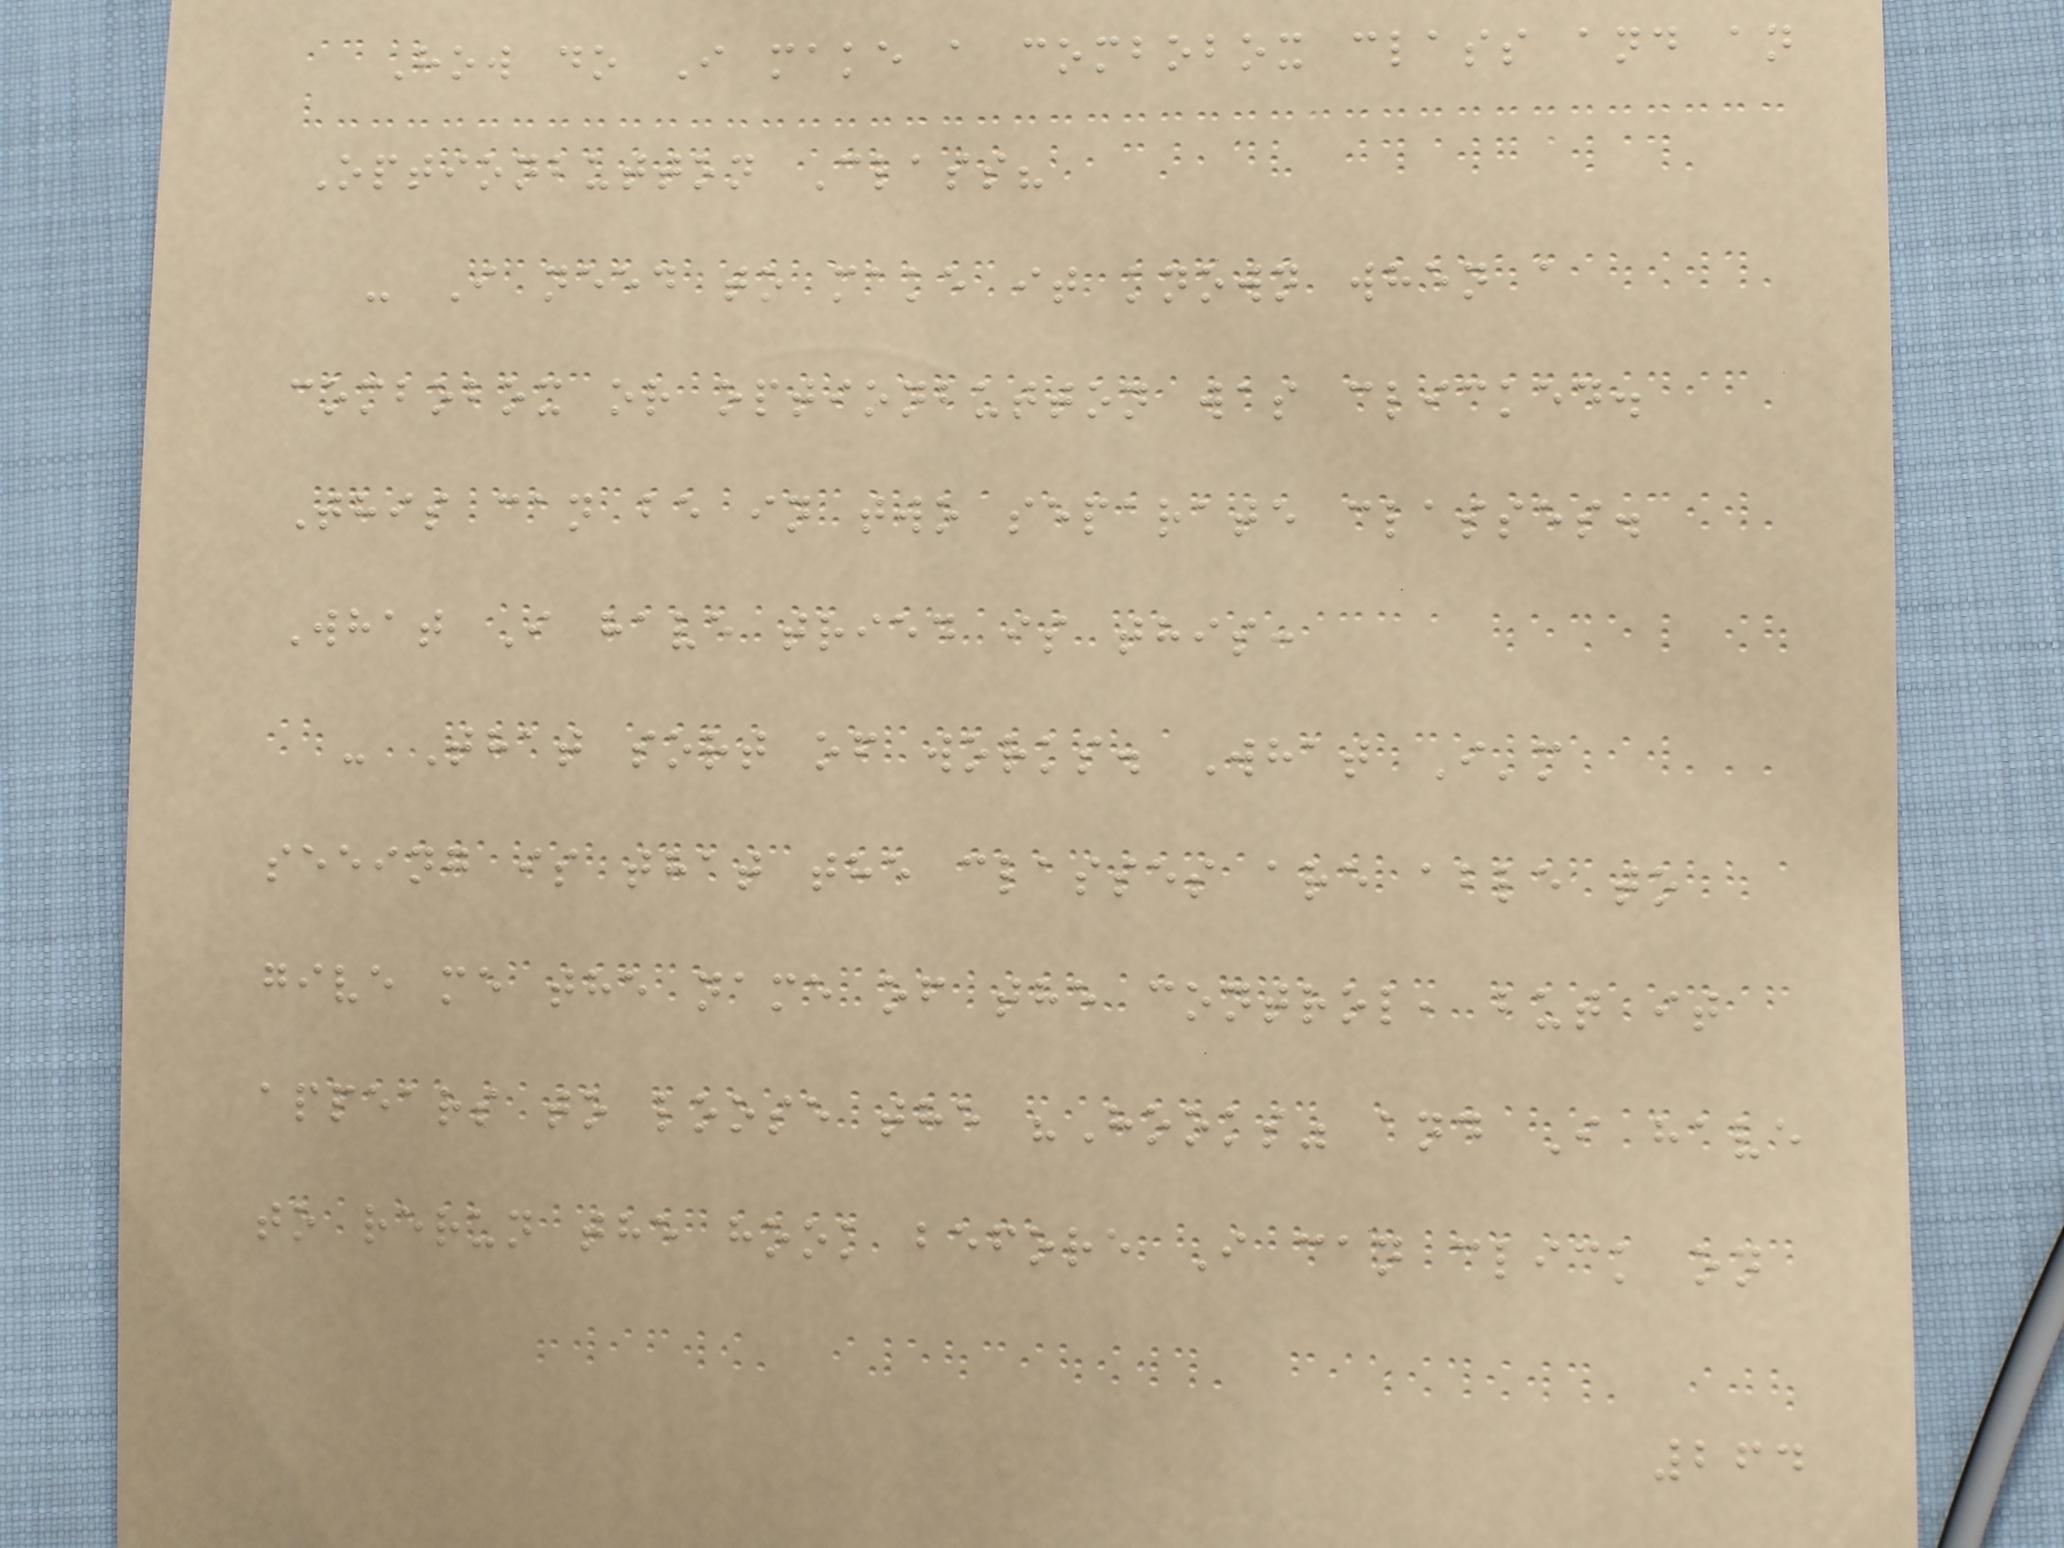How do I make a combobox class and an
Optionbutton Class?
- I need to make it known when a
combobox or optionbutton was clicked.
This can be in two separate classes.
What I have tried is this:
- That sort of works. What I'm
seeing is that the classes are able to
give me the name of the control, but it
appears to loose the "Hooks" and I have
to rerun the hook before I can click on
264
